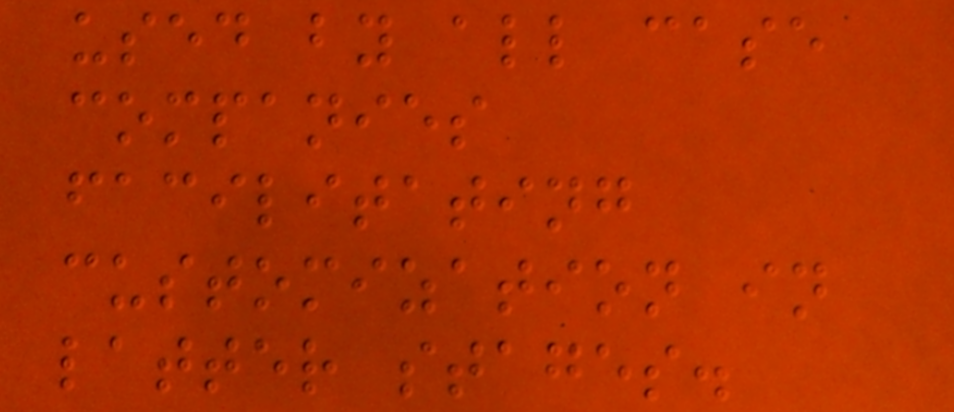used by all case
companies
facilitating
customization in
latter stages.
